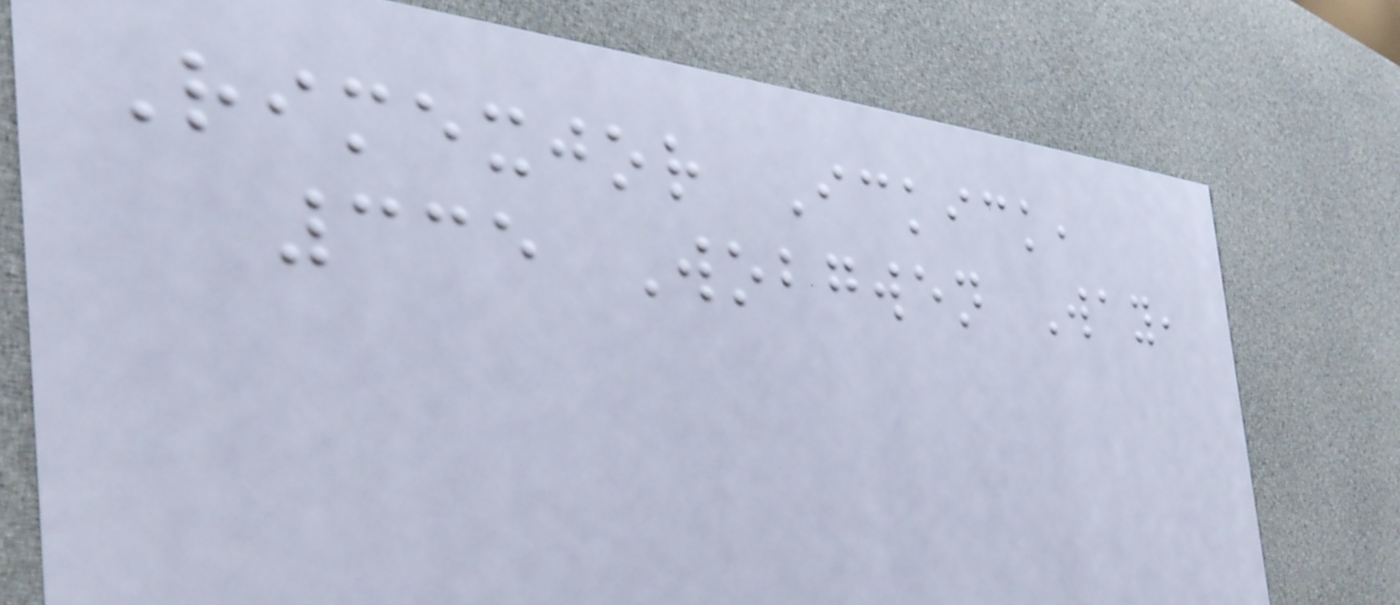Rimexjor Ickick,
335 Wobgwen Way,
